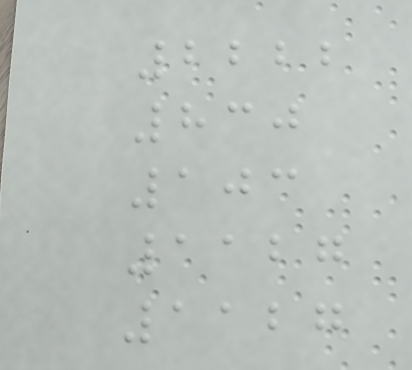2222
830
103
1127
1127
